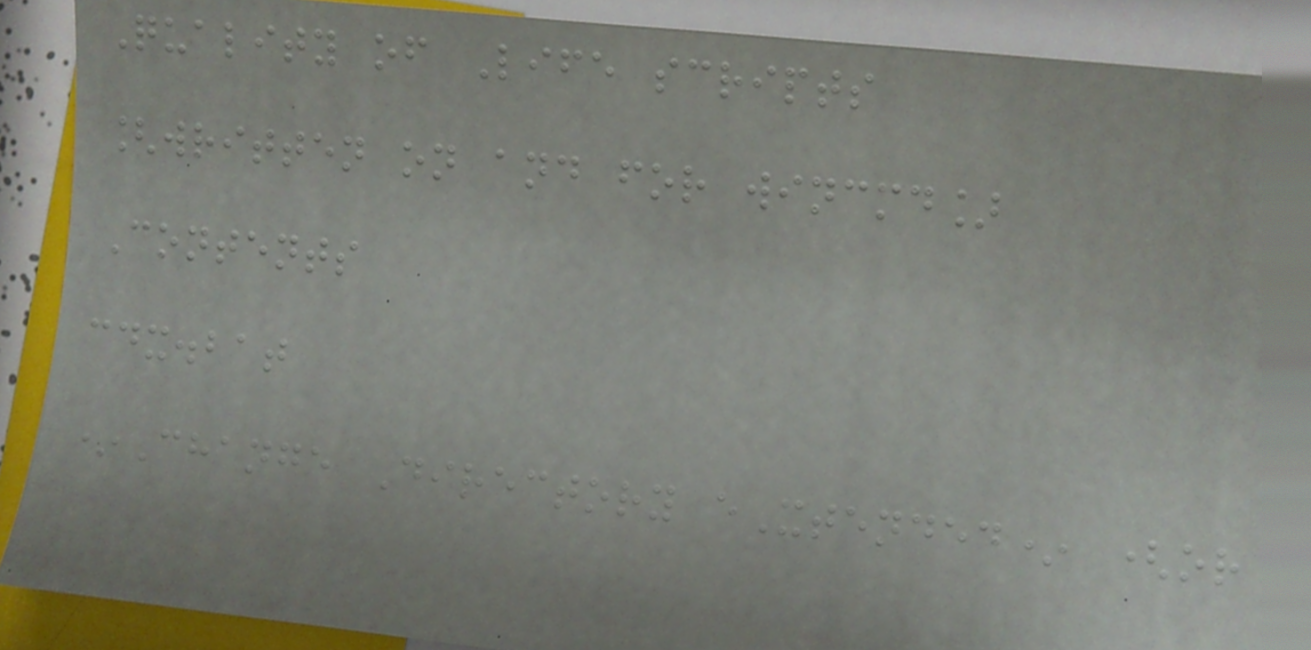Quality of Life scripts
[written on and for wincmd]
Contents
cdx.bat
*Change Directory eXtended* (or
